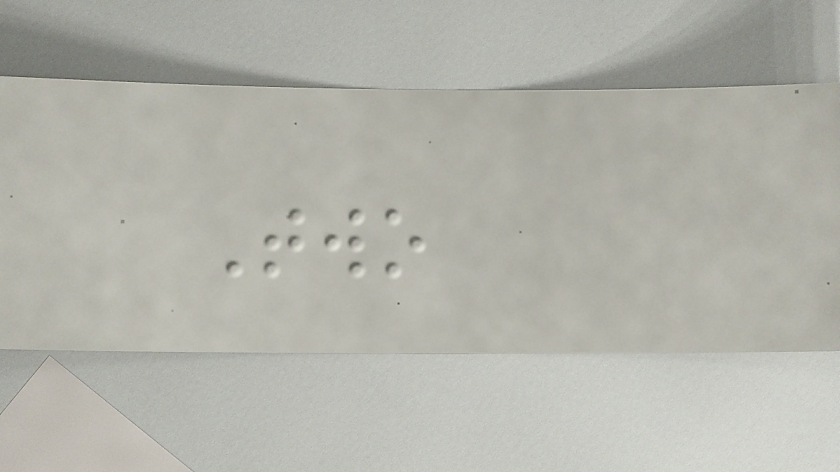Two
